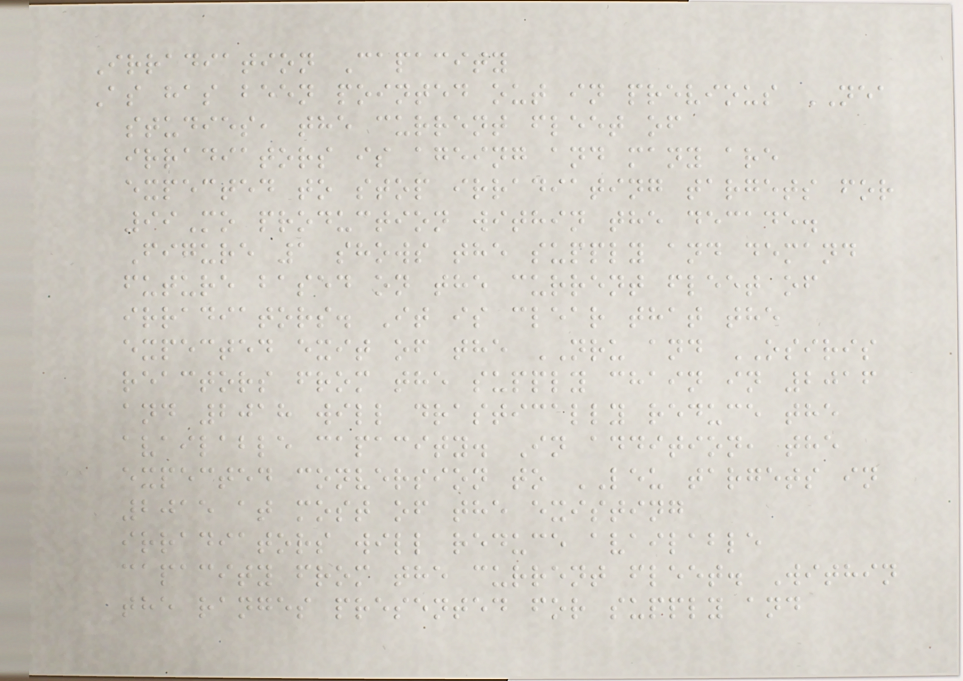Irradiation Capacity
As has been pointed out in previous NEA
studies, the current fleet of
irradiators is ageing and many are
expected to stop irradiating targets for
99Mo production within the decade.
Figure 1 shows the supply and demand
future based on the current fleet of
irradiators. It is clear that the
expected exit of the NRU and OSIRIS
reactors from the supply chain in 2016
and 2018 will drastically reduce the
available capacity. In addition, the
expected conversion to LEU targets in
2015 at most of the existing
irradiators will reduce available
capacity from the current fleet. Within
the ranges presented for supply and
